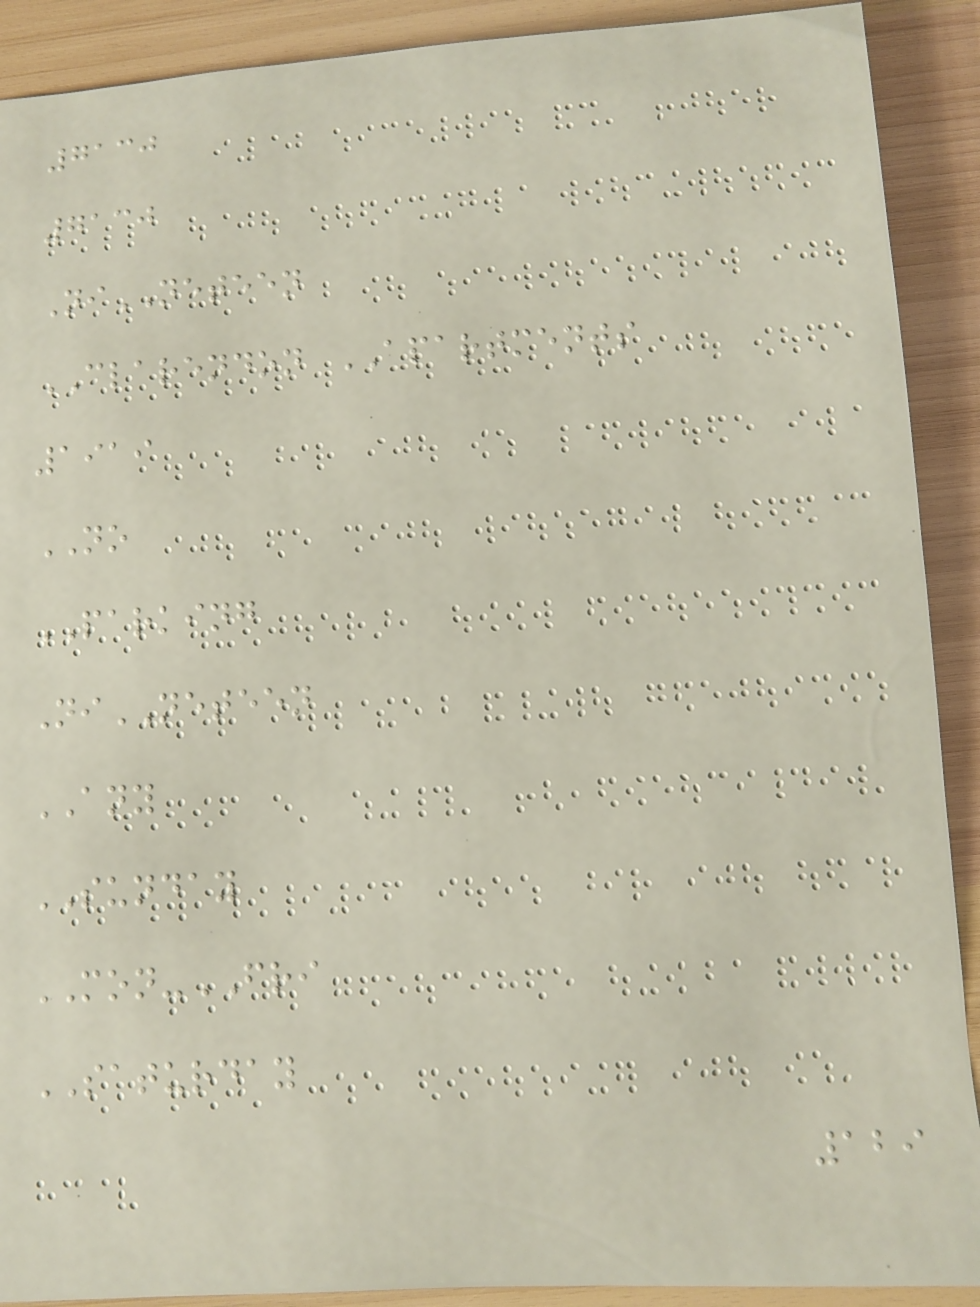7130
7130
NiNETEEN
CLARENDON APARTMENTS
1919
NO
PARKING
NiNETEEN
ANY
SUNDAY
MON-FRI
SATURDAY
129
